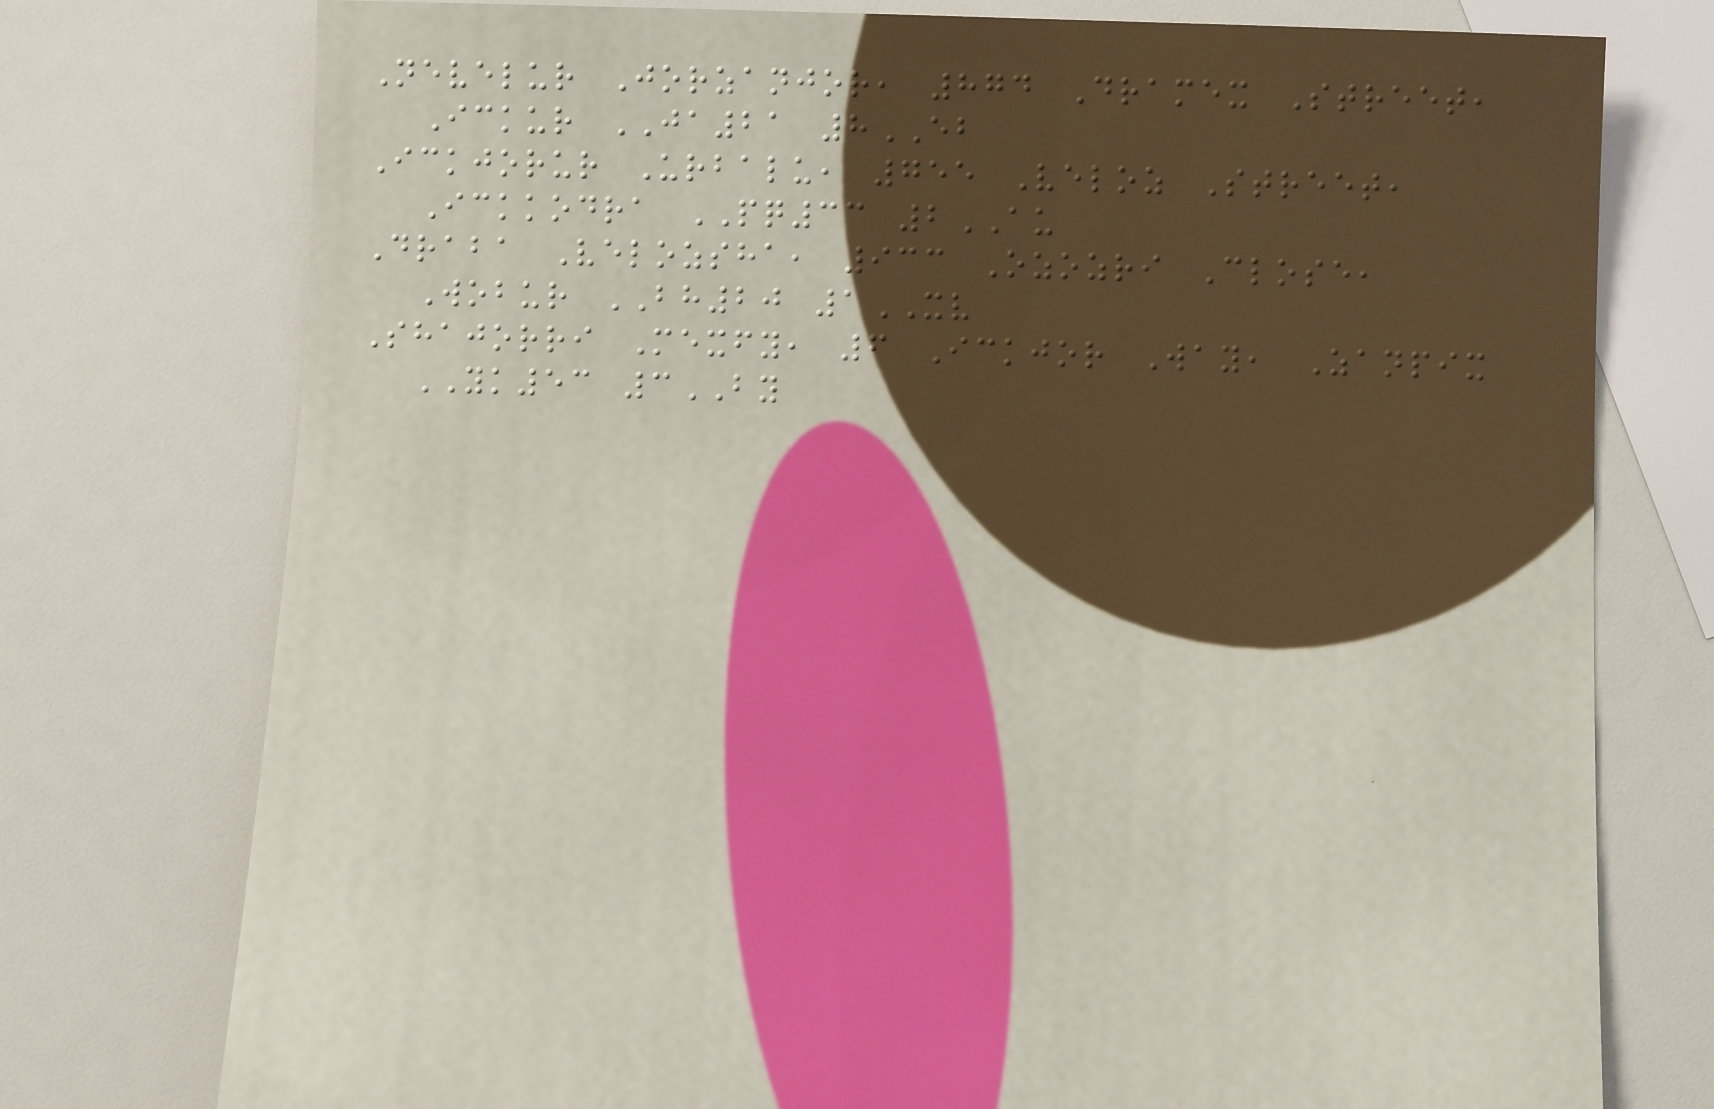Nevelur Jorzanjor, 874 Dramex Street,
Ickur JA21 8EB
Ickjorur Urbalu, 755 Veloz Street,
Ickkodra PQ33 2AU
Draba Velozsha, 933 Ozozri Close,
Wobur BH20 1XV
Shajorri Mexfy, 6 Ickjor Way, Zanpix
YK53 3BY
